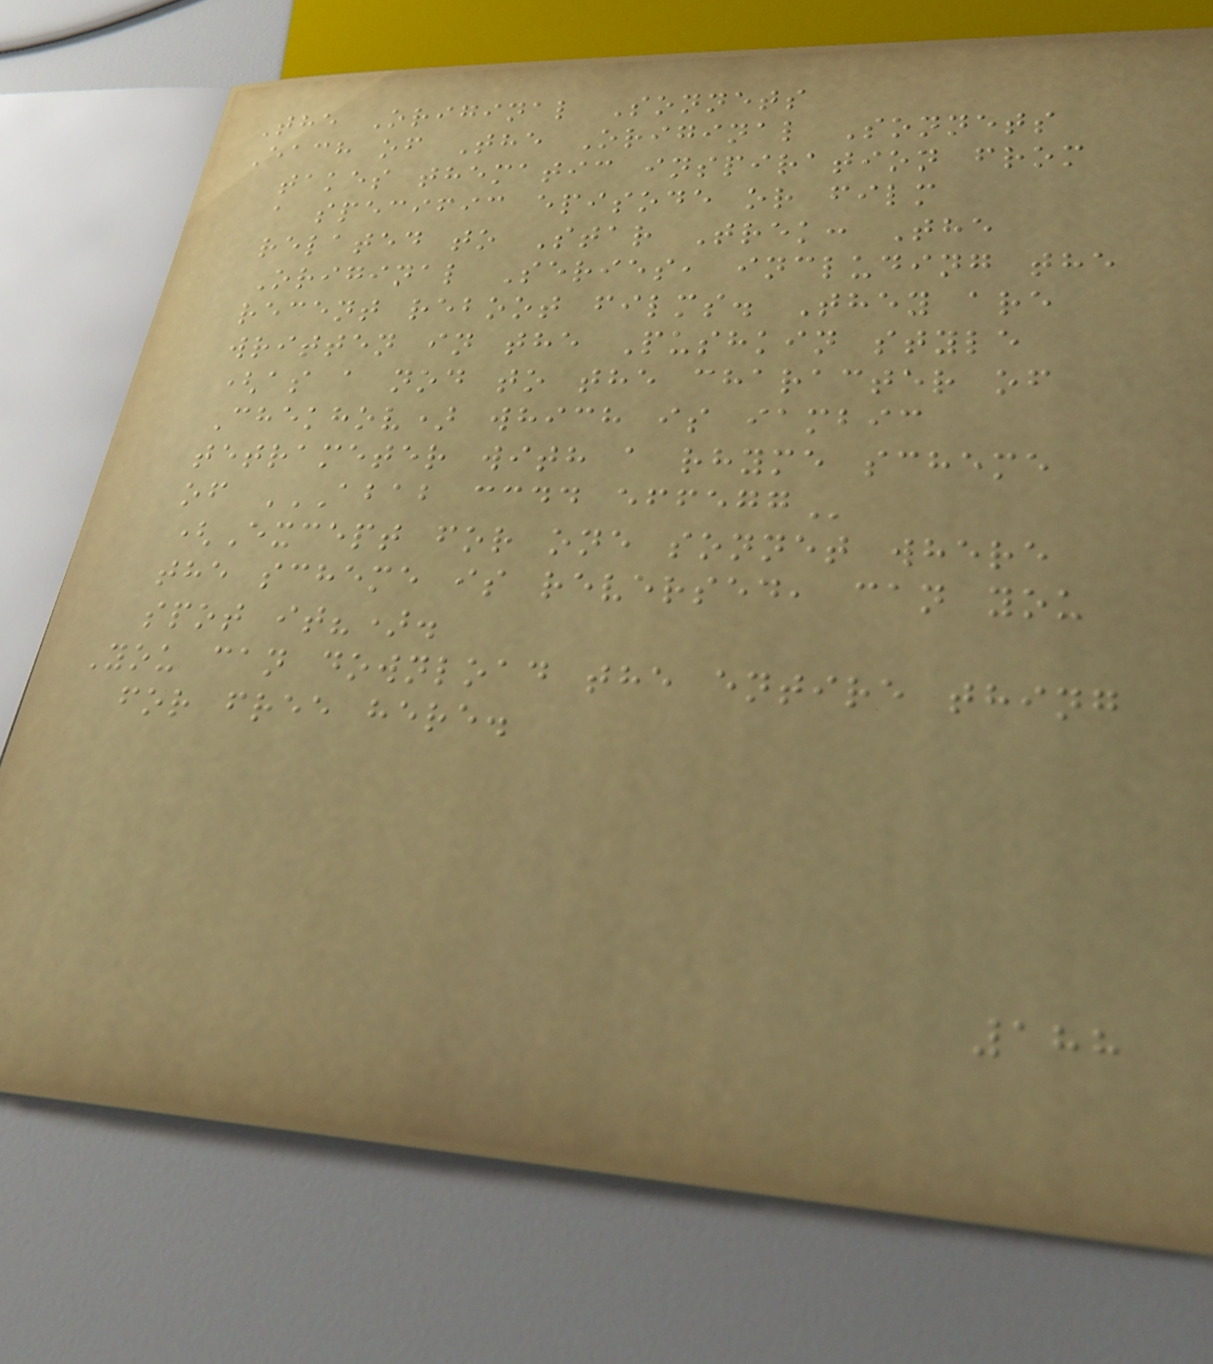The Original Sonnets
Each of The Original Sonnets
takes thematic inspiration from
a specific episode or film
related to Star Trek: The
Original Series, including the
recent reboot films. They are
written in the Pushkin style
(as a nod to the character of
Chekhov) which is iambic
tetrameter with a rhyme scheme
of ABAB CCDD EFFEGG
(Except for one sonnet where
the scheme is reversed, can you
spot it?).
You can download the entire thing
for free here.
188
